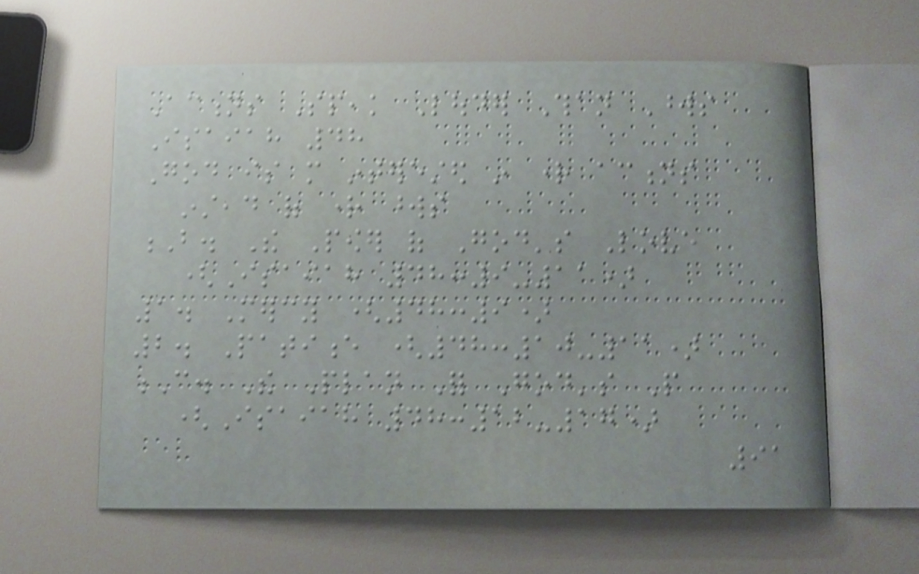Actions Speak Louder Than Words
Isaiah 48
God is more interested in right actions
instead of right words
B. The Power of God's Love
(Isaiah 48:9-11)
1. Mercy (48:9)
2. Patience (48:10-11)
C. The Plan For God's People
(Isaiah 48:12-17)
91
